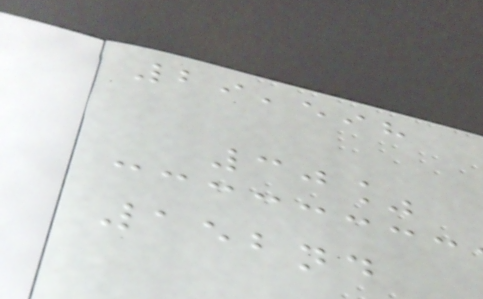29,598
30%
152nd
